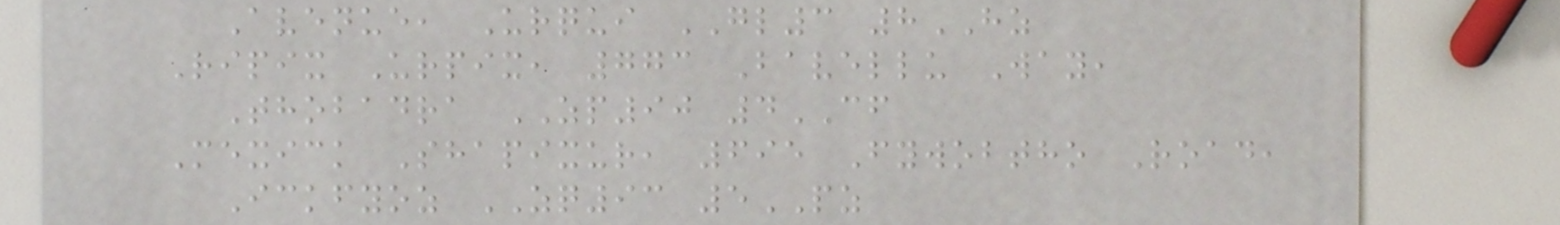Avenue, Urqui GL3 8HZ
Ripix Urpix, 773 Bavellu Way,
Thobadra ZP90 4CF
Mexick Shapixur, 695 Fywobtho Road,
Ickfyoz ZQ93 5PZ
